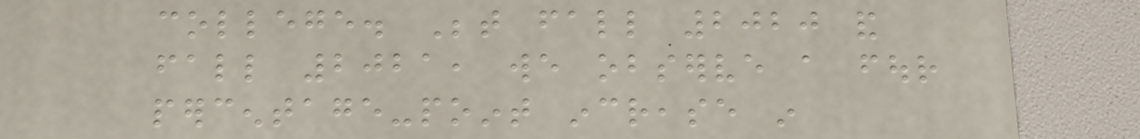college. Between fall 2020 and
fall 2021, we observe a four
percentage-point increase in
